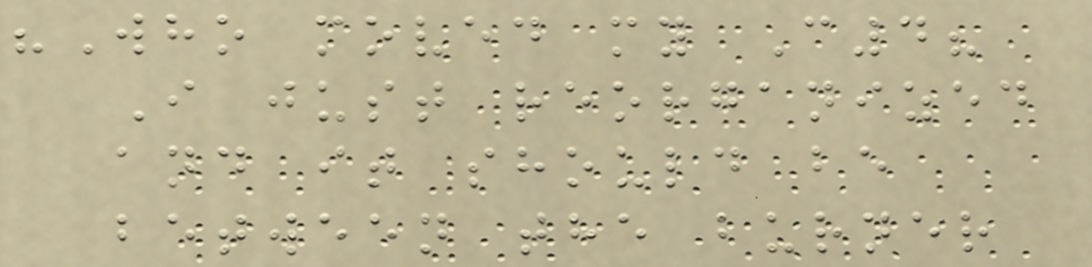"Who moved my C4?
I just reorganized
and it should be
between the burner
